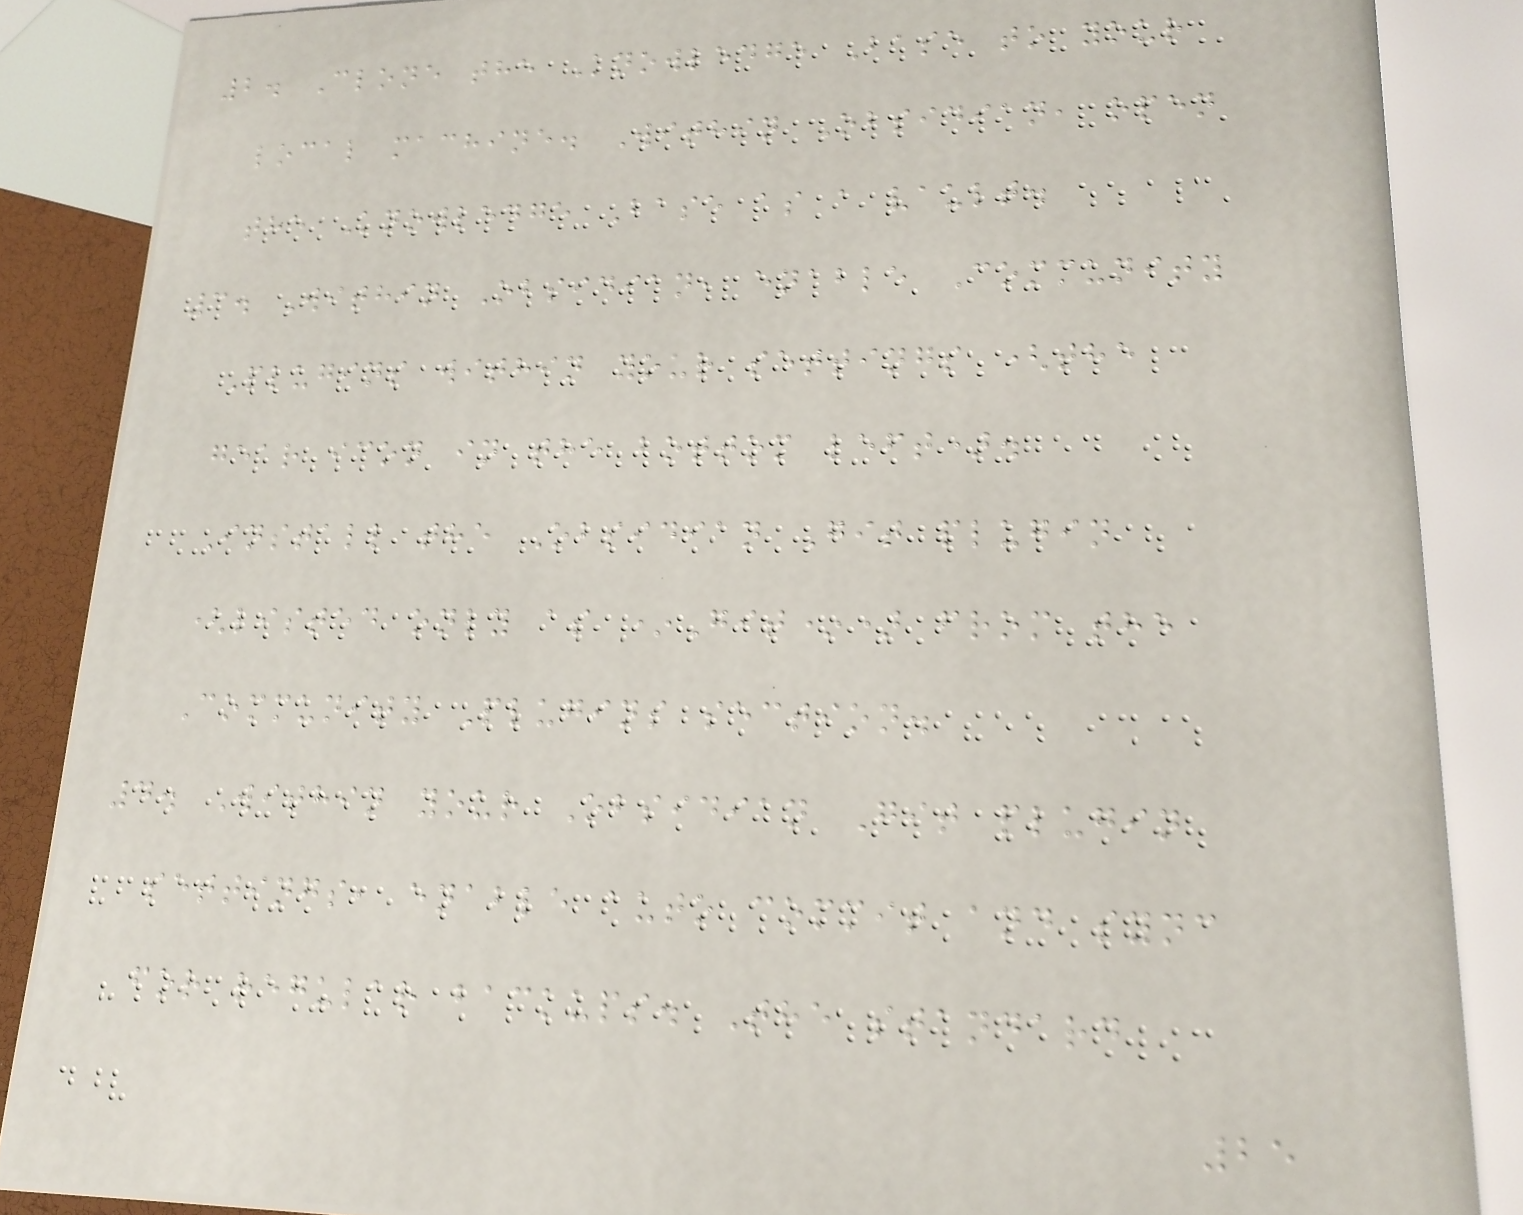2. Clone the Knowledge Base to your
local machine. Within Obsidian, open
the Knowledge Base as a vault.
3. Within Obsidian, enable Community
Plugins within your settings (the
gear icon in the bottom left).
Install the Obsidian Git plugin
(listed only as *Git*) from the
Community Plugins section.
4. Within your Obsidian Git plugin
settings, enable auto commit and sync
for regular backups. The standard
25
